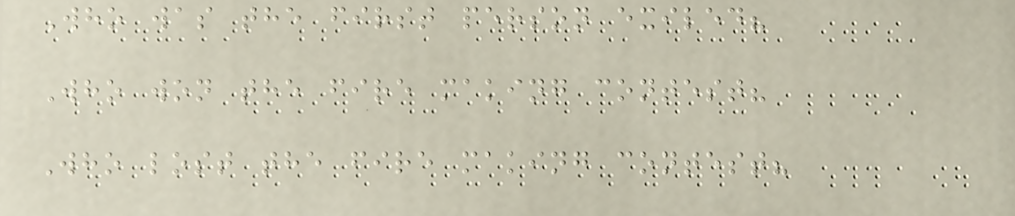Who was the first person exiled?
Who won the fire making contest?
Who lost the fire making contest?
